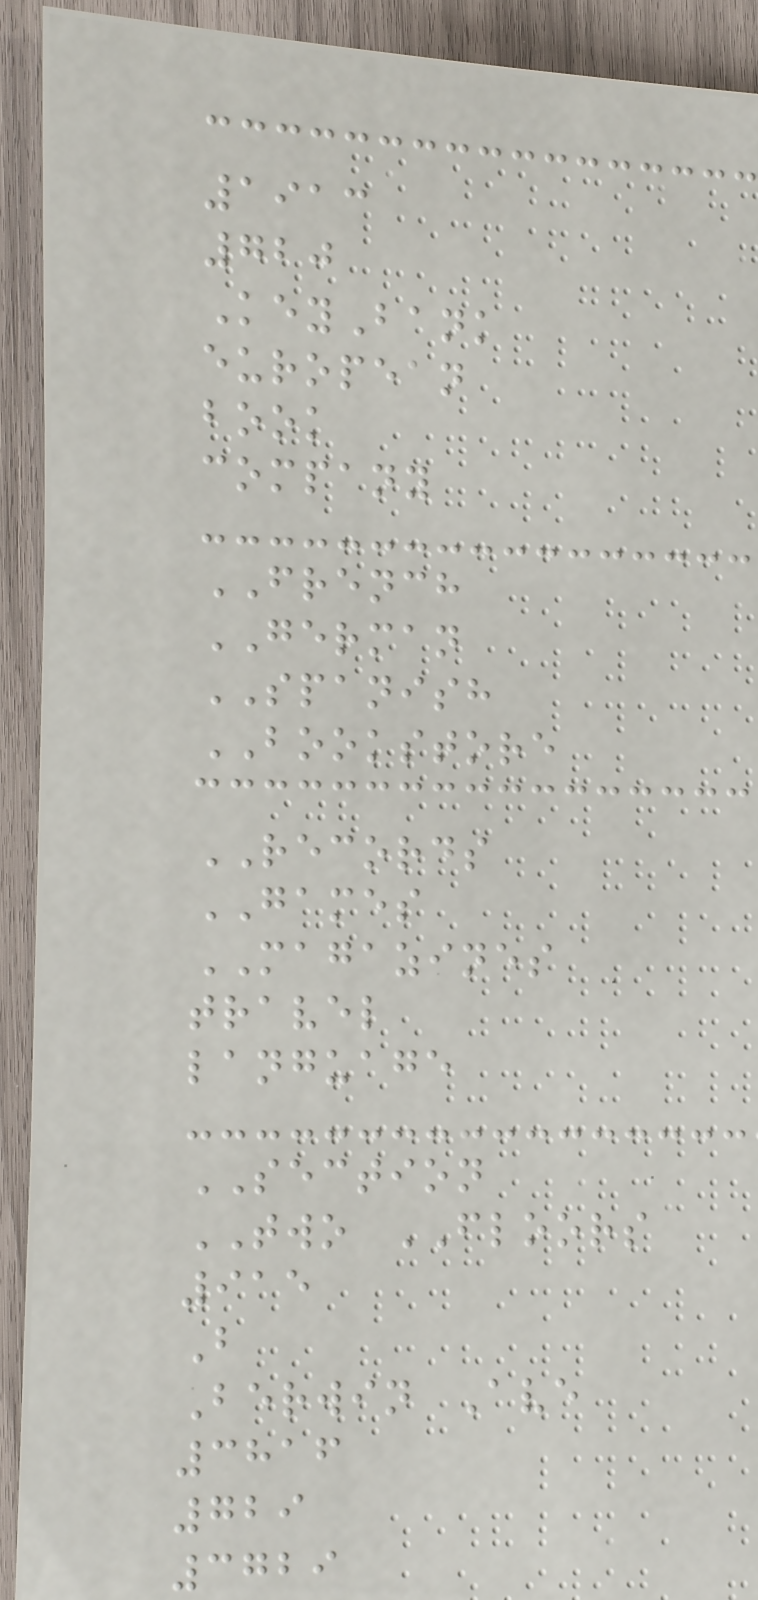1913
720
KeyBank
european
book
company
FRENCH
GERMAN
SPANISH
BOOKSTORE
RECORDS
GAMES
MAGAZINES
travel
language
SECTION
TWO FLOORS
915
B
Berwin Ave
3816
729
3729
